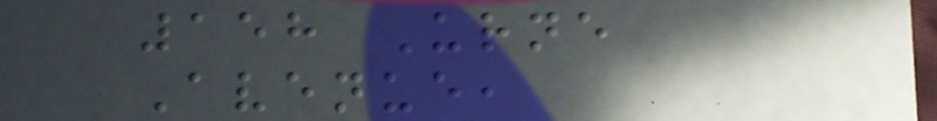158 Urne
Avenue,
